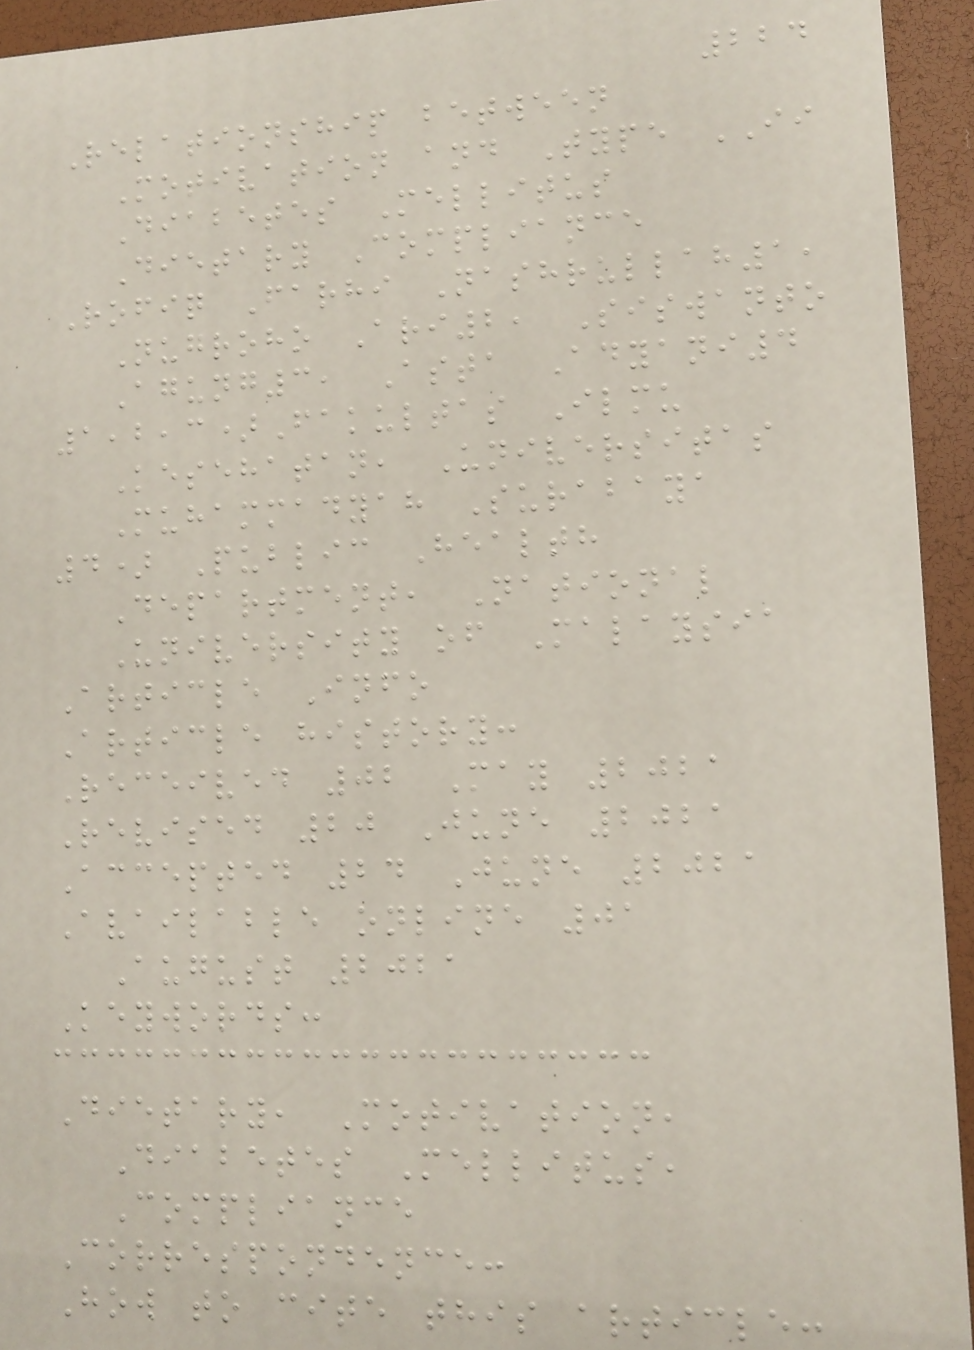224
Relationship between
Motivation and Type II
Diabetes Mellitus
Dietary Compliance
Rofiq Farhi Nashrullah1,
Nugroho Ari2, Siswanto
Agung3, Asta Adyani4
1,2,3)Fakultas Ilmu
Kesehatan, Universitas
Muhammadyah Surabaya
4) Public Health
Department, National
University of Malaysia
Article Info
Article history:
Received 02 May 2021
Revised 20 June 2021
Accepted 24 June 2021
Available online 01
August 2021
Keywords:
Dietary, Motivation,
Diabetes Mellitus,
Compliance
Correspondence:
How to cite this article:
